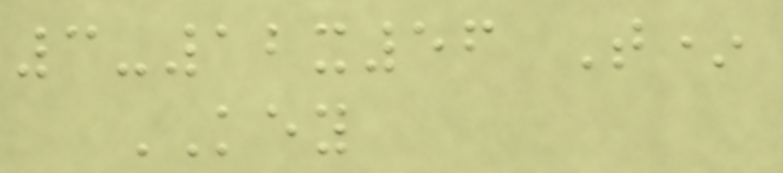3-12x56 T*
KEY
